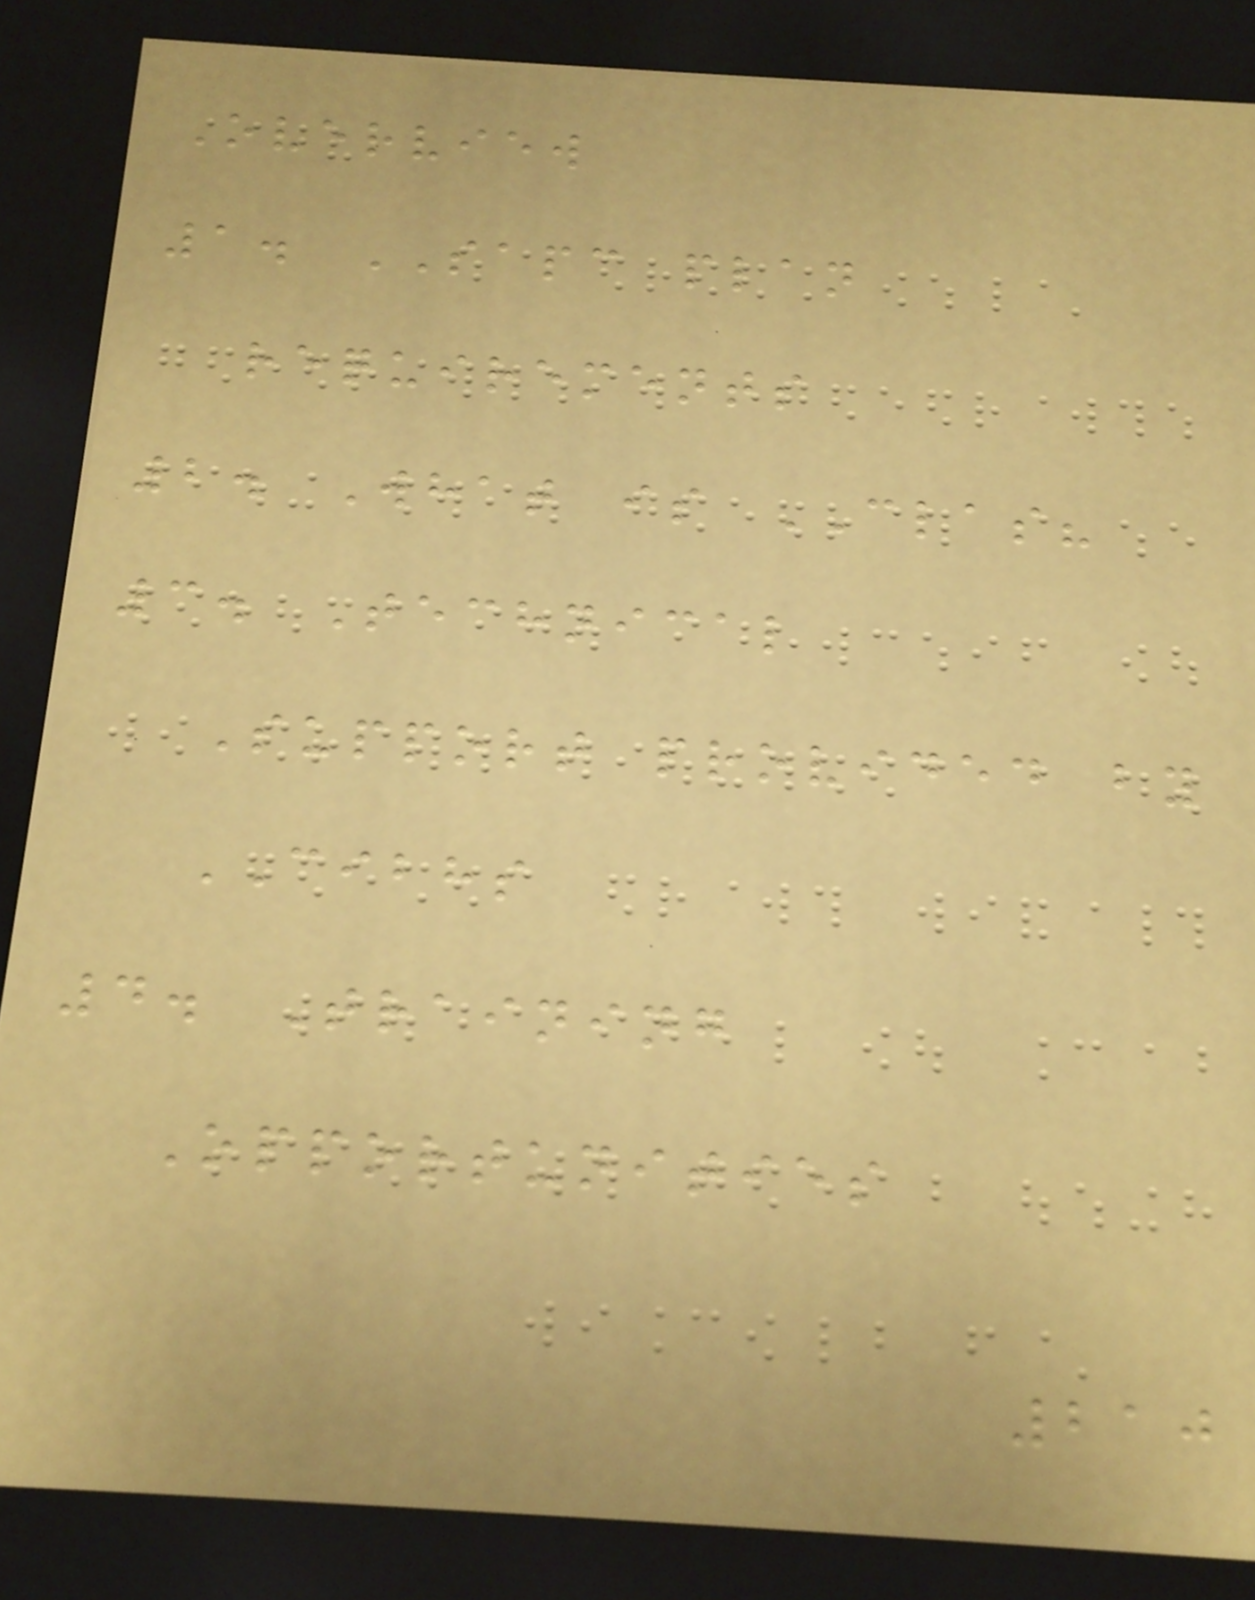Overview
1. SAPC plan
requirements
2. What is CLAS?
3. Technical
Support provided by
CIBHS
4. Training
Opportunities
210
